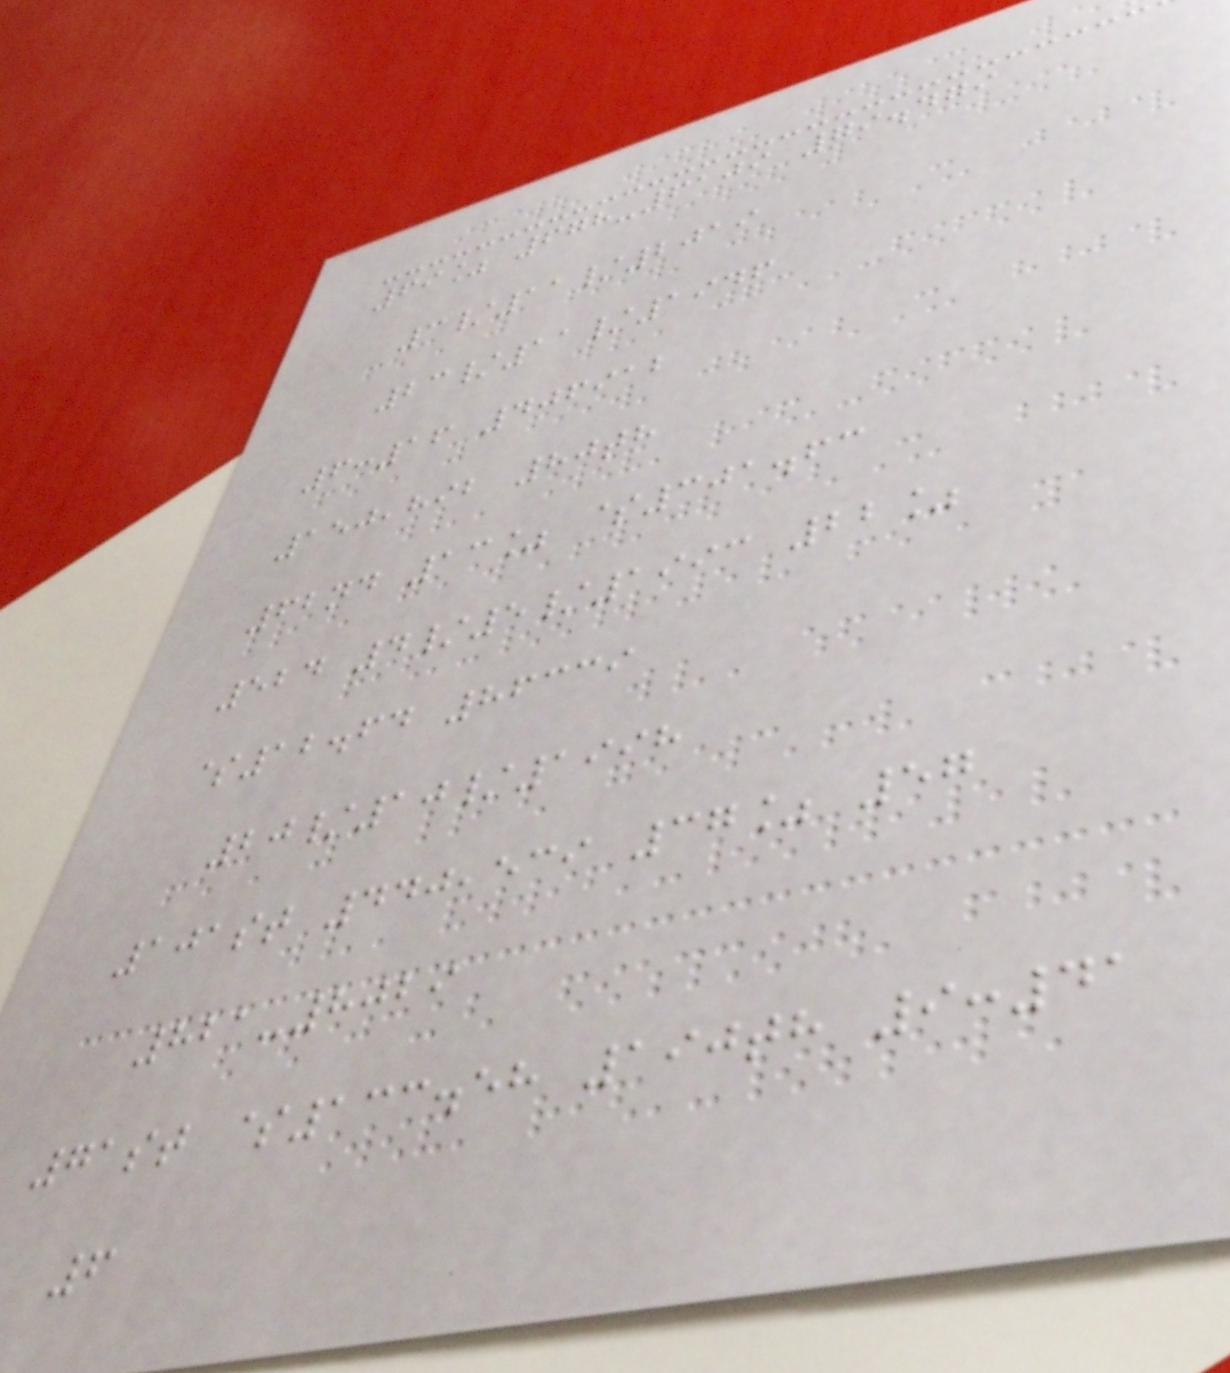69% 678-6109 79.479
3/11/2019
23/11/1946
6:16 406912
150,892 80th
62nd 13% $301.63
524 4/5/1993 22%
$12.64 86339
20/10/1998
101st 440,539 37% 57
821-8029
71st $133.58 190th 9:41
6
